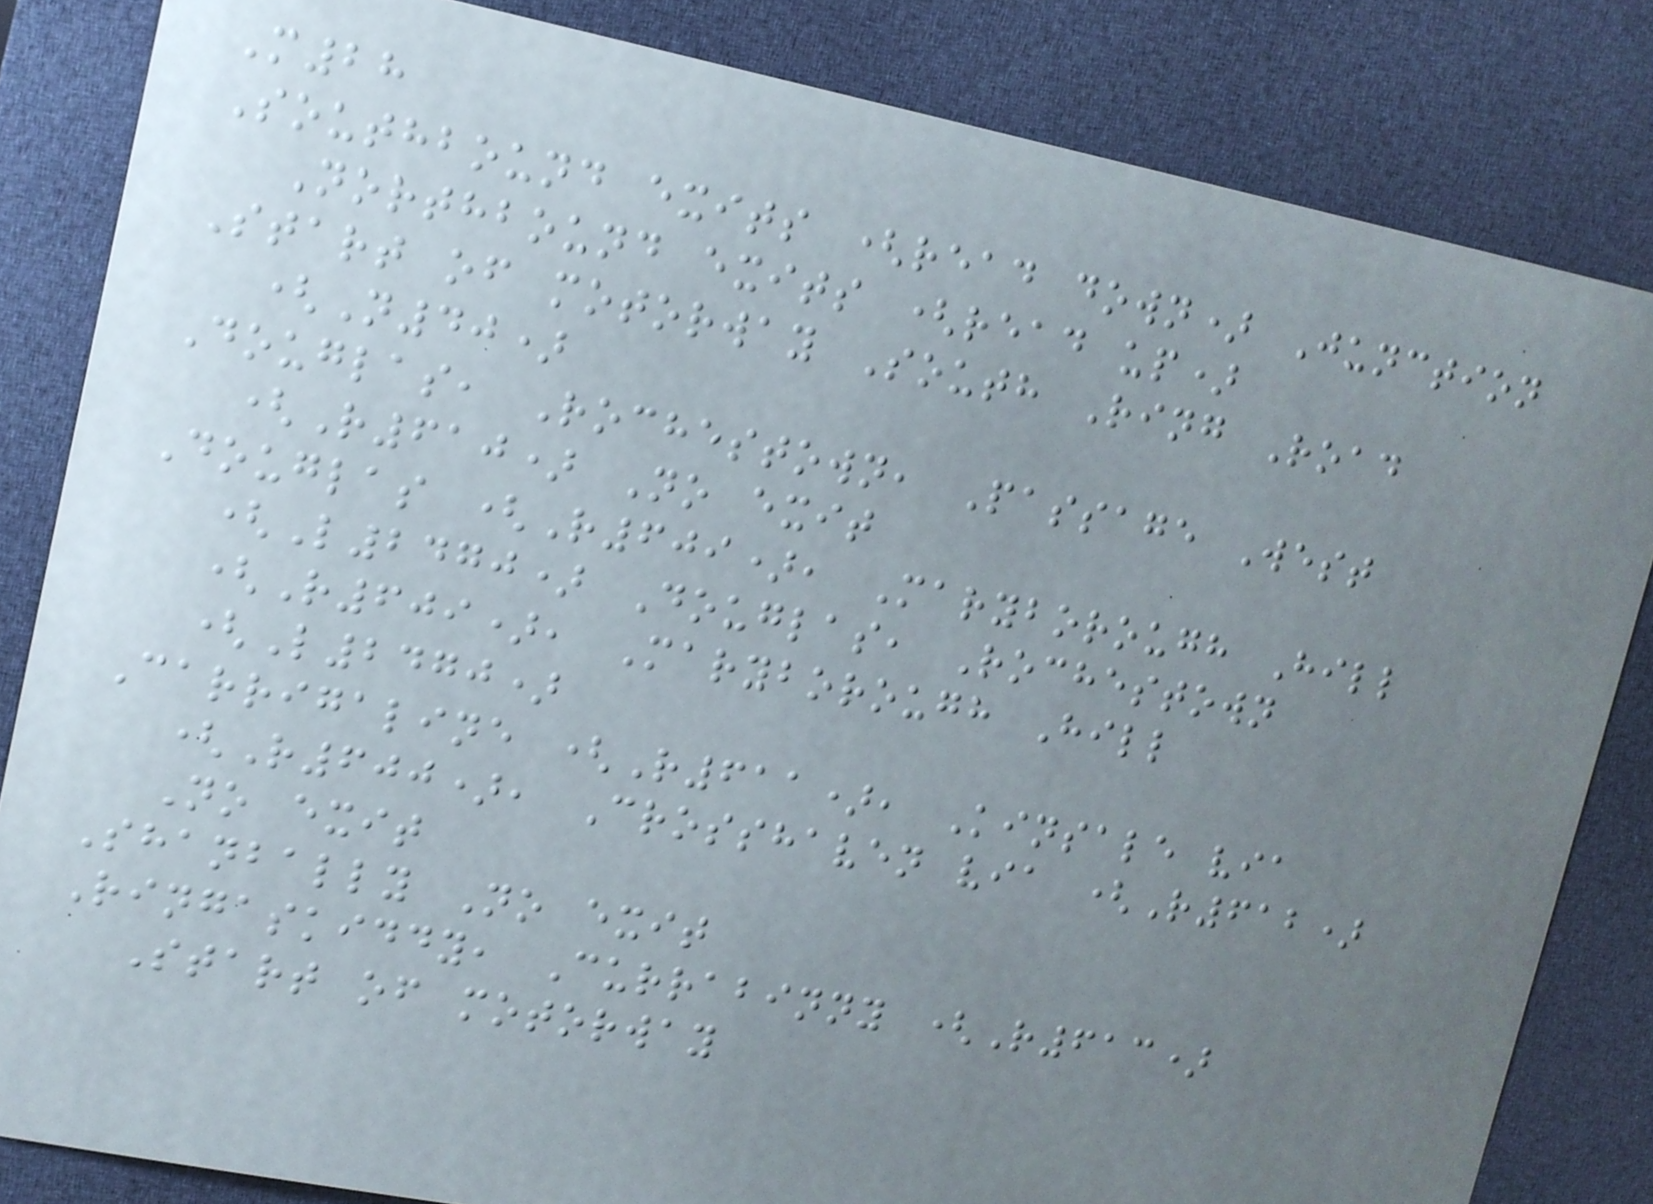M28
Southbound exits (read down) Junction
Northbound exits (read up)
Start of motorway South Ring Road
(N40)
Douglas, Rochestown, Passage West
(R610) No exit
Douglas (R609), Maryborough Hill
(L2470) Douglas, Rochestown
(R609), Maryborough Hill
(L2470)
Carrigaline (R611), Kinsale via
(R600), Crosshaven via (R612)
No exit
Shanbally No exit
Ringaskiddy, Currabinny (R613)
Start of motorway
